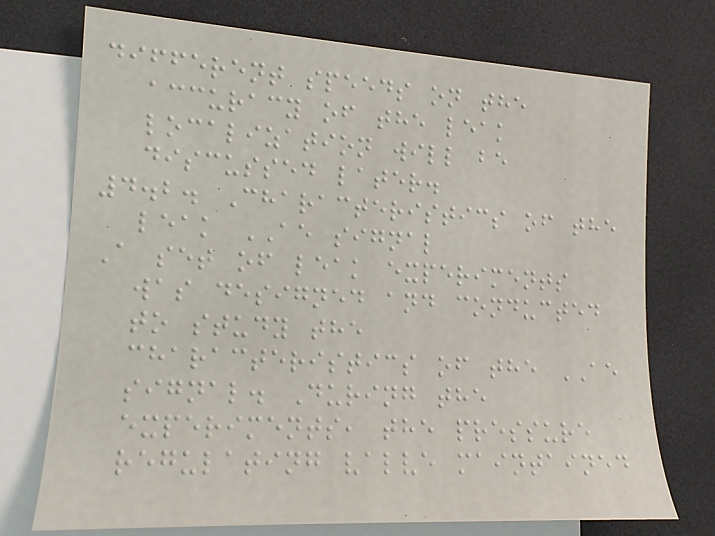different speeds on the
accuracy of the leak
localization will be
discussed later.
4.2. Characteristics of the
leak AE signal
A set of leak experiments
was designed and conducted
to study the
characteristics of the AE
signal. During the
experiments, the pressure
regulating valve maintained
